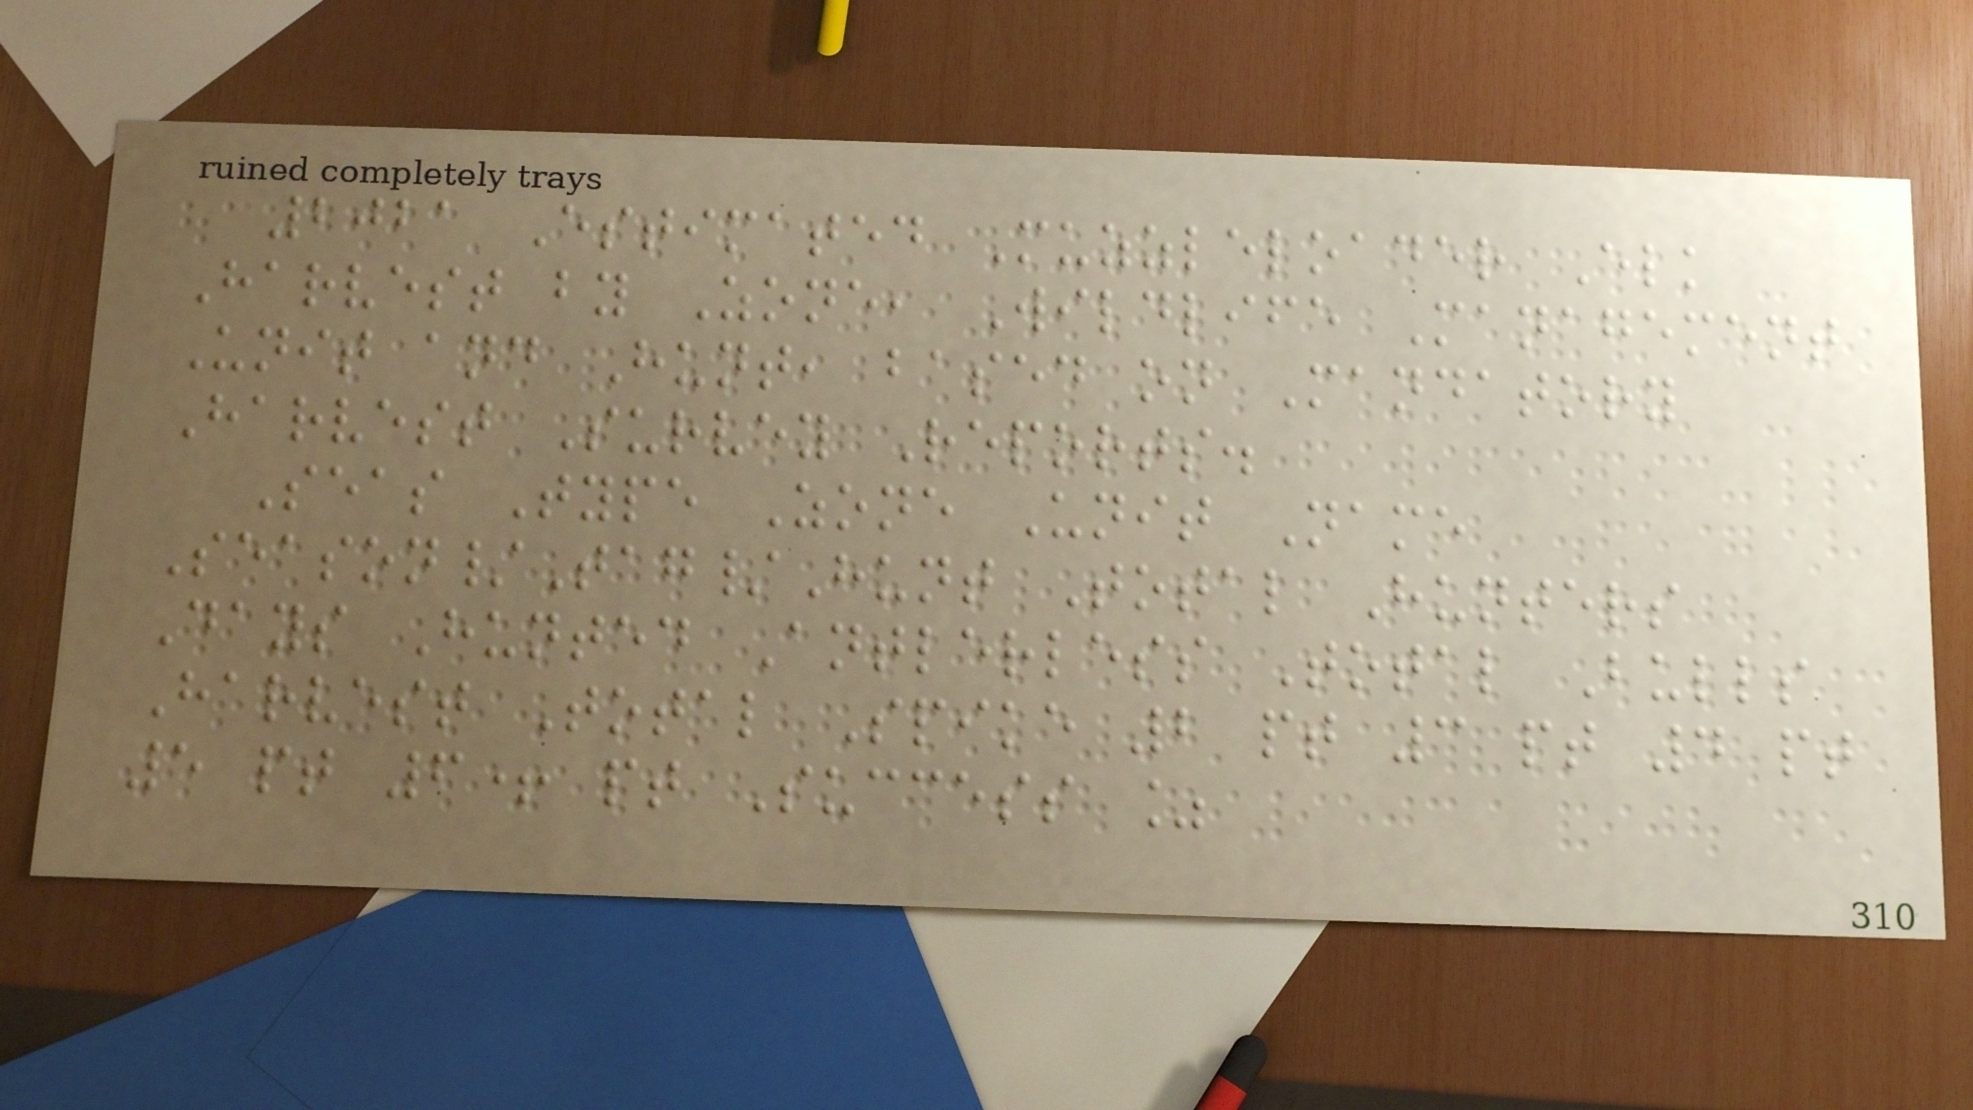2021 Estimated Muzzleloader Elk
Harvest by Zone, Wildlife Management
Unit and Hunt, based on Mandatory
Harvest Survey Reports.
Seas Type Zone Unit Name
Season/Tag/Hunt Total Hunters
Days Hunted Antlerless Total Bulls
Harvest Total Spike 2 pt 3 pt 4 pt
5 pt 6+ pt Success %
